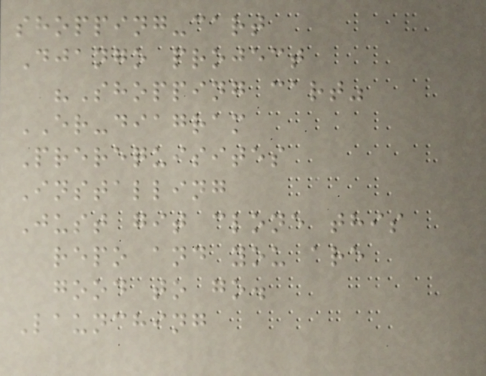shopping-cart
Django project
"Shopping cart"
ER-diagram
Prerequisites
Installing
Just git clone this
repo and you are
good to go.
Launching
